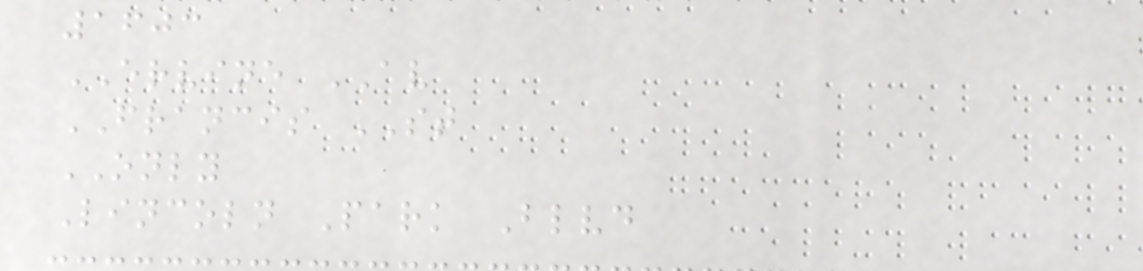1603
ERVINE AV
FRANCIS ST
ONLY
Lincoln Park Blvd
